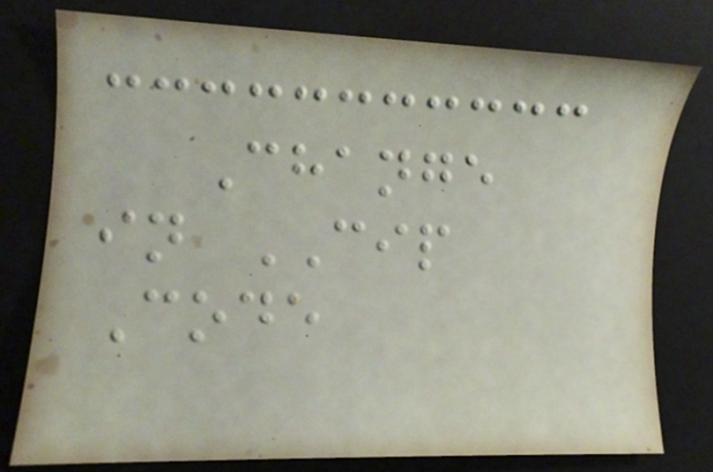Change
in CIP
Code
